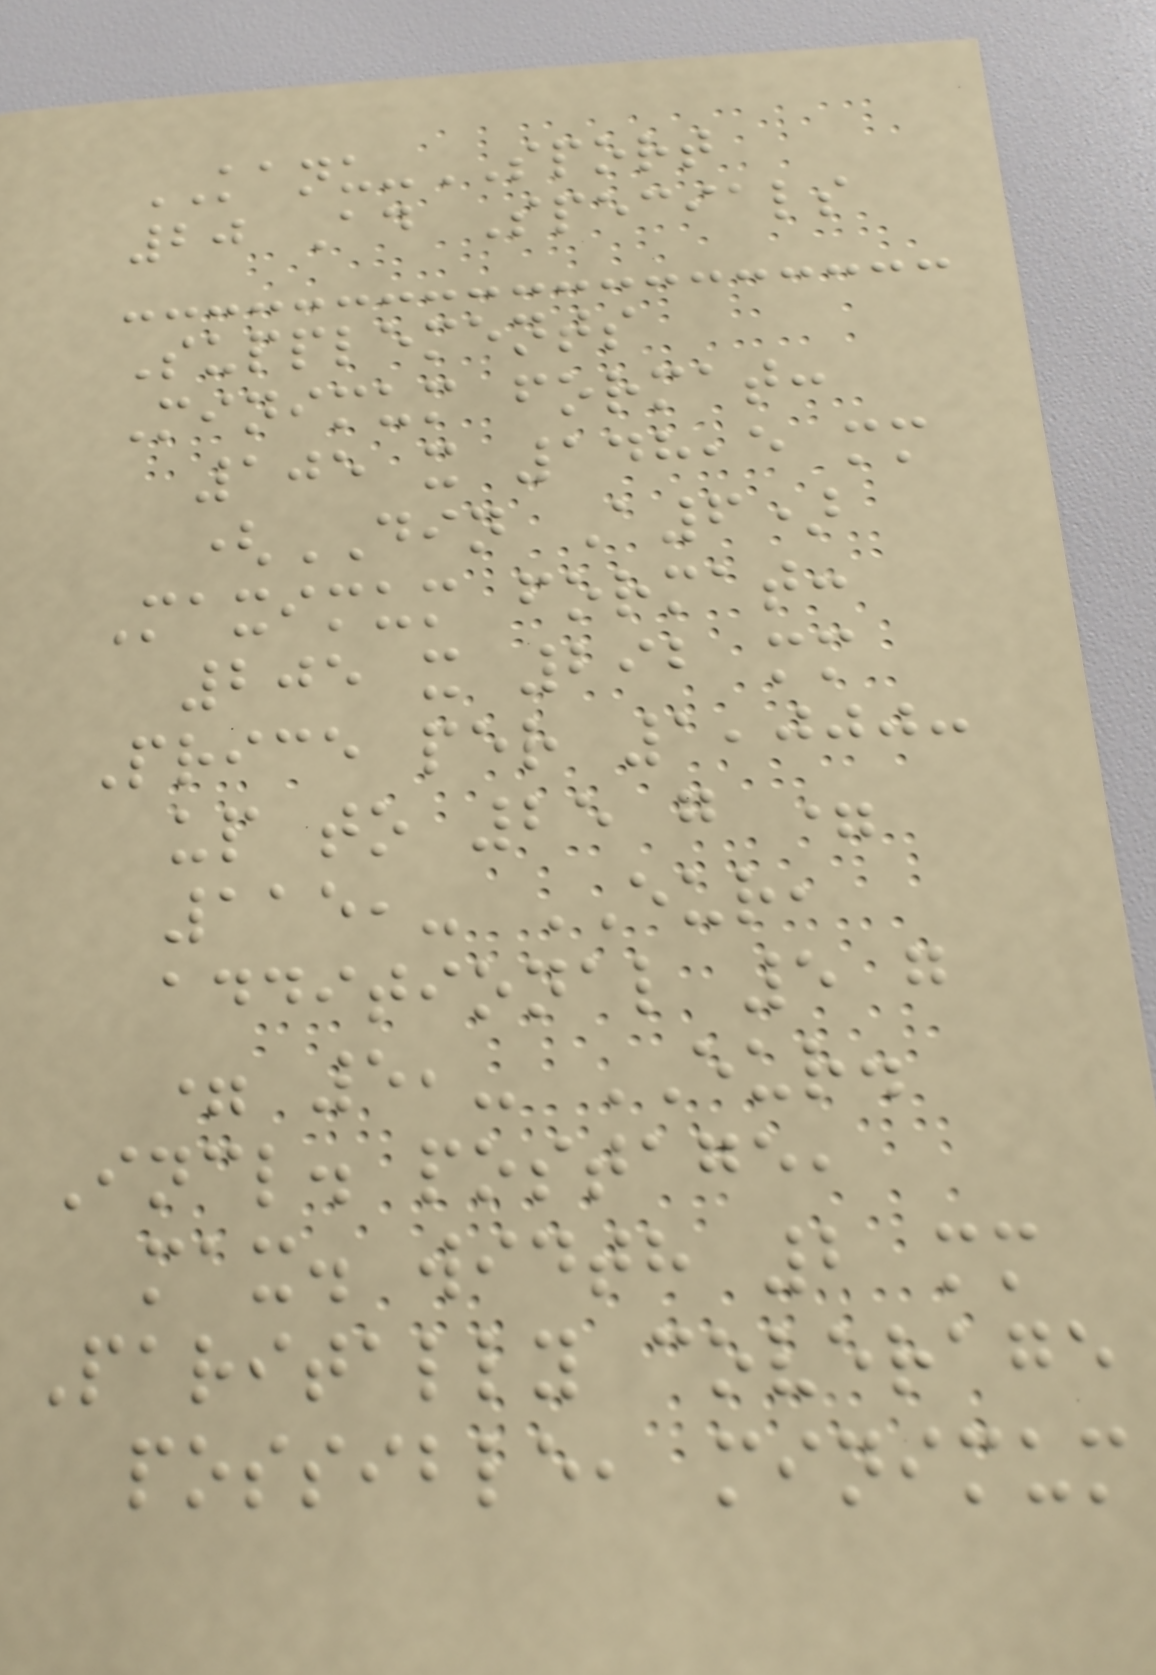KANU-SPORT
20 Ad Specials
Supplements
Minimum format:
105 x 148,5 mm
(DIN A6)
Maximum format:
205 x 292 mm
Price per 1,000:
up to 25 g =
115,- EUR,
additional 5 g
= 5,- EUR.
Incl. postage,
max. width 2 mm
Paritally coverage
possible, minimum
